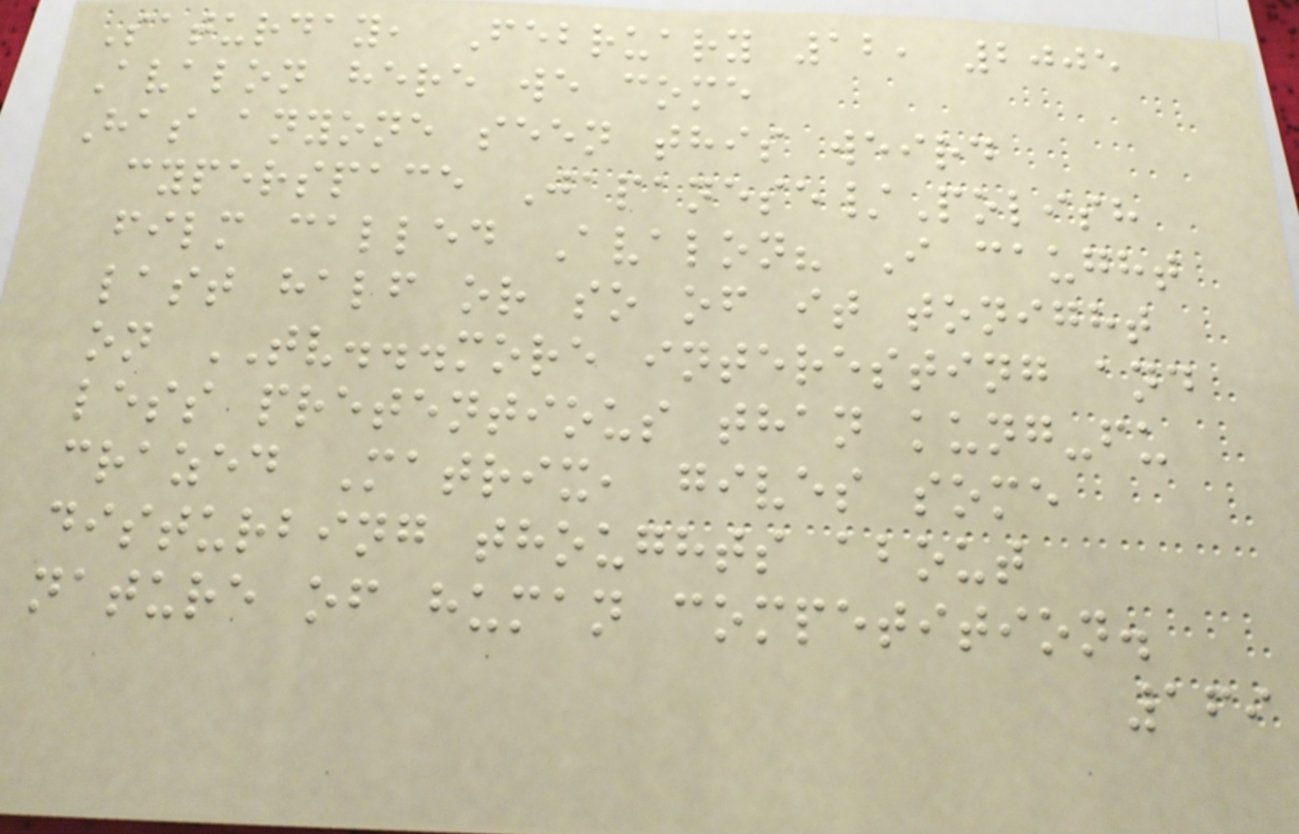Saturday, February 12, 2005
Avalon here we come
Has anyone seen this weird
cyperspace Japanese/Polish
film called Avalon? I caught
last half or so of it tonight
on TV...more interesting and
less pretentious than kung-fu
crazed Matrix, gives some
disturbing thoughts about
nature of human competition.
169
